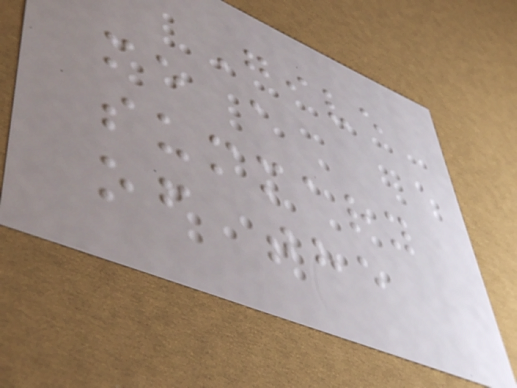Give
me a
summary
of the
